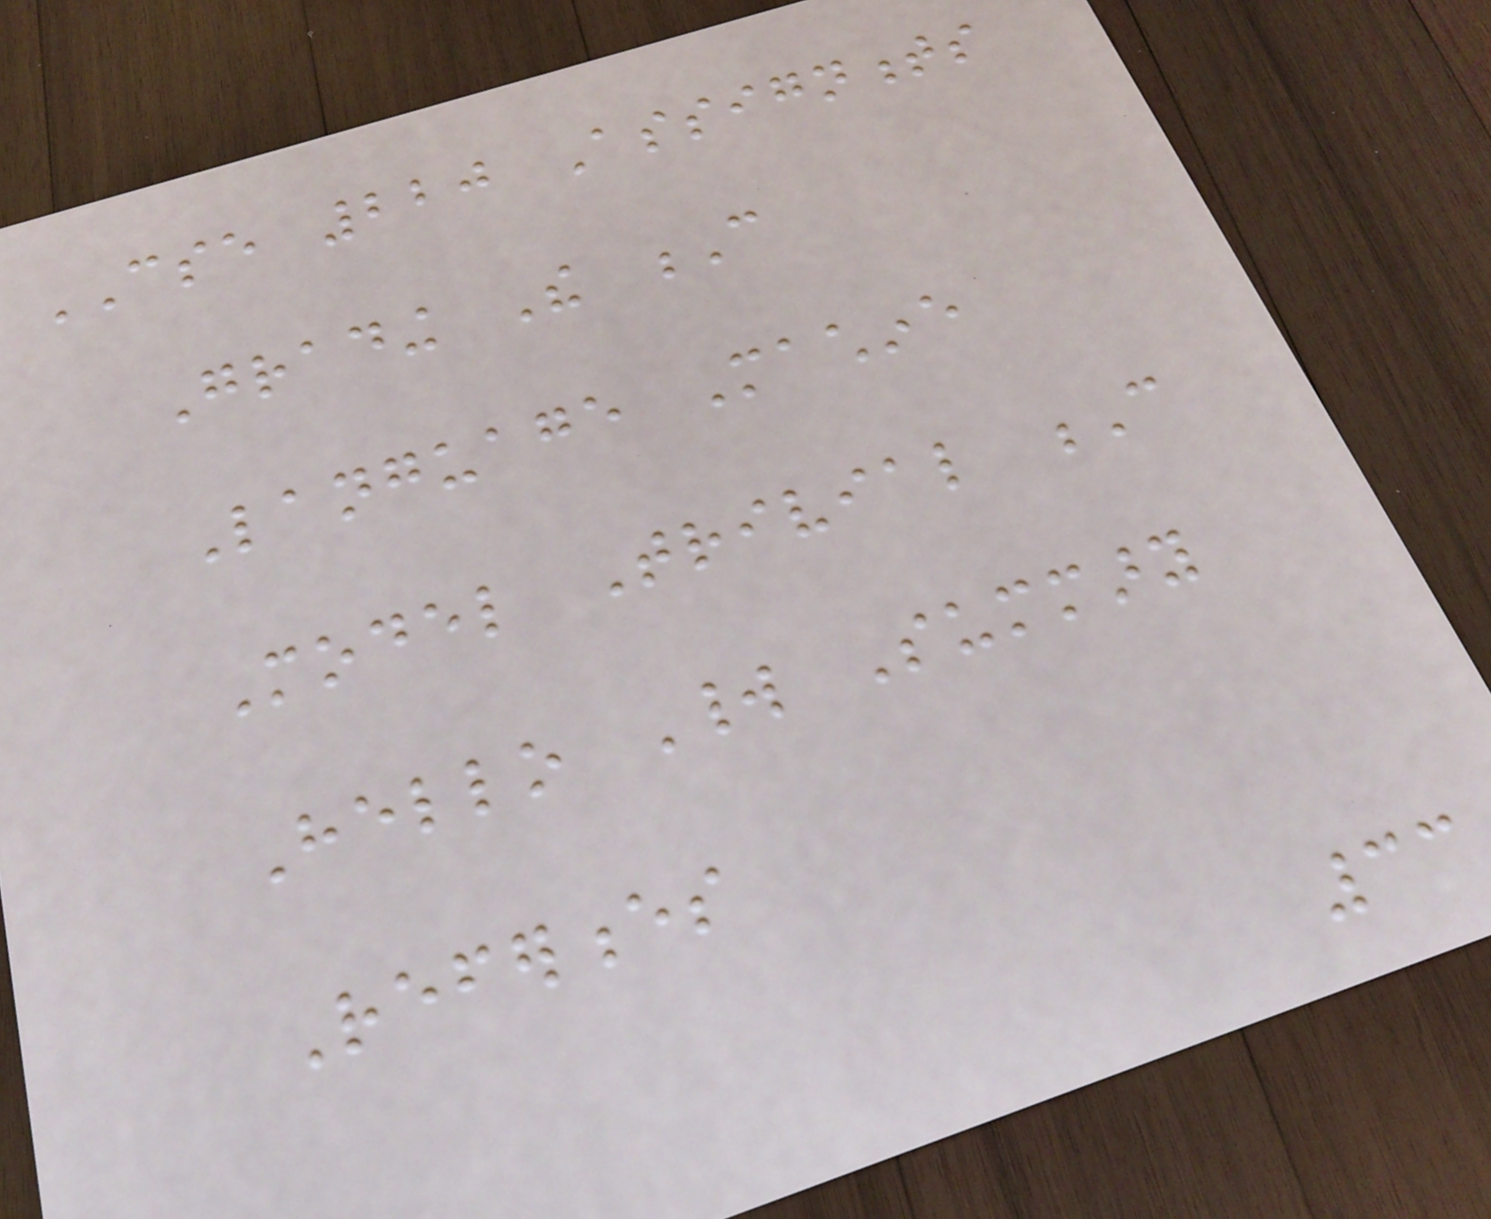CSE 220 Assignments
Grading The C
Language Machine
Model Trivial C
Hello World Summary
References
33
